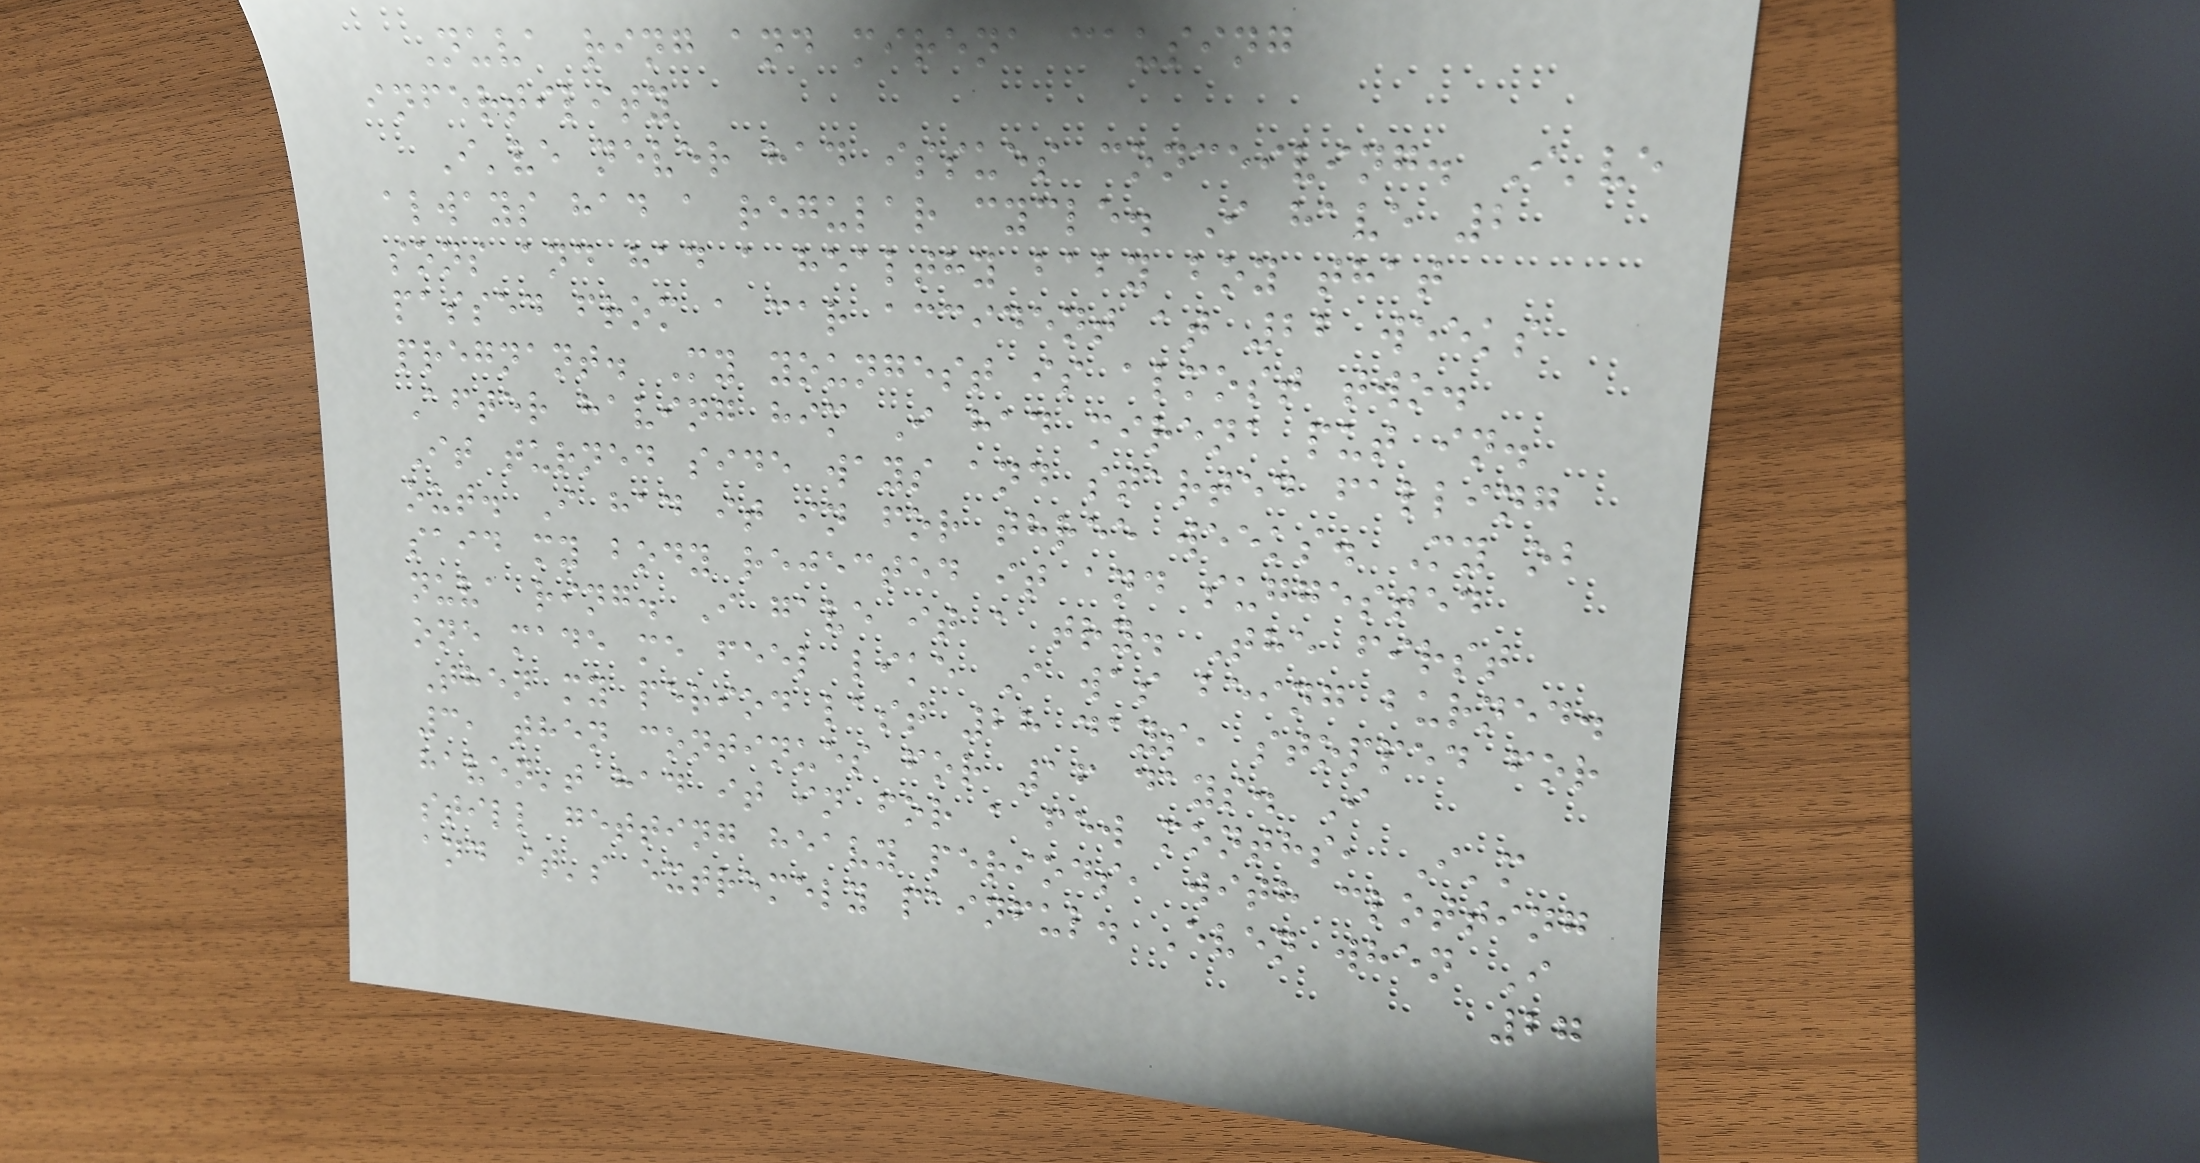Nuva ring and mirena causing
infertility
I've never had issues conceiving. I've
always had a regular cycle. I have 2
sons and had a healthy baby boy that
passed from a car accident at 22 weeks
pregnant. My youngest is almost two.
After having him I had mirena put in.
It turned side ways and started falling
out. I had it in for three weeks. My ob
said my body rejected it and suggested
nuva ring. I gave it a try. The first
one made me feel like I was being burned.
Then my period last 28 days, stopped for
3, then continues for 16 days. I
haven't had it in for a few months, I'm
still getting heavy periods, with clotting
and it's extremely painful. Even when I
27
